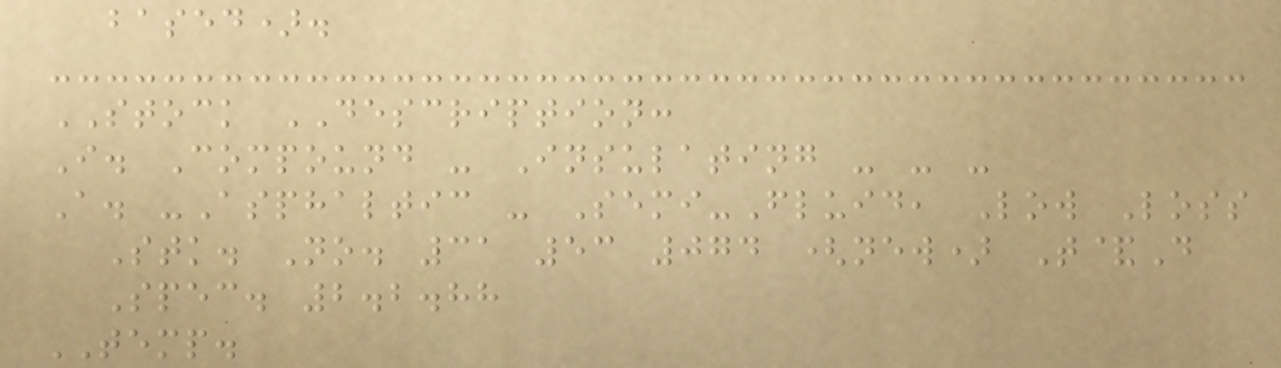based).
STOCK DESCRIPTION:
I. Compound - Insulating - - -
A. -Asphaltic - Semi-Fluid, Low Loss
Stk. No. 31 53 074 (new) T&D
Spec. 2.2.88
TEMP.
